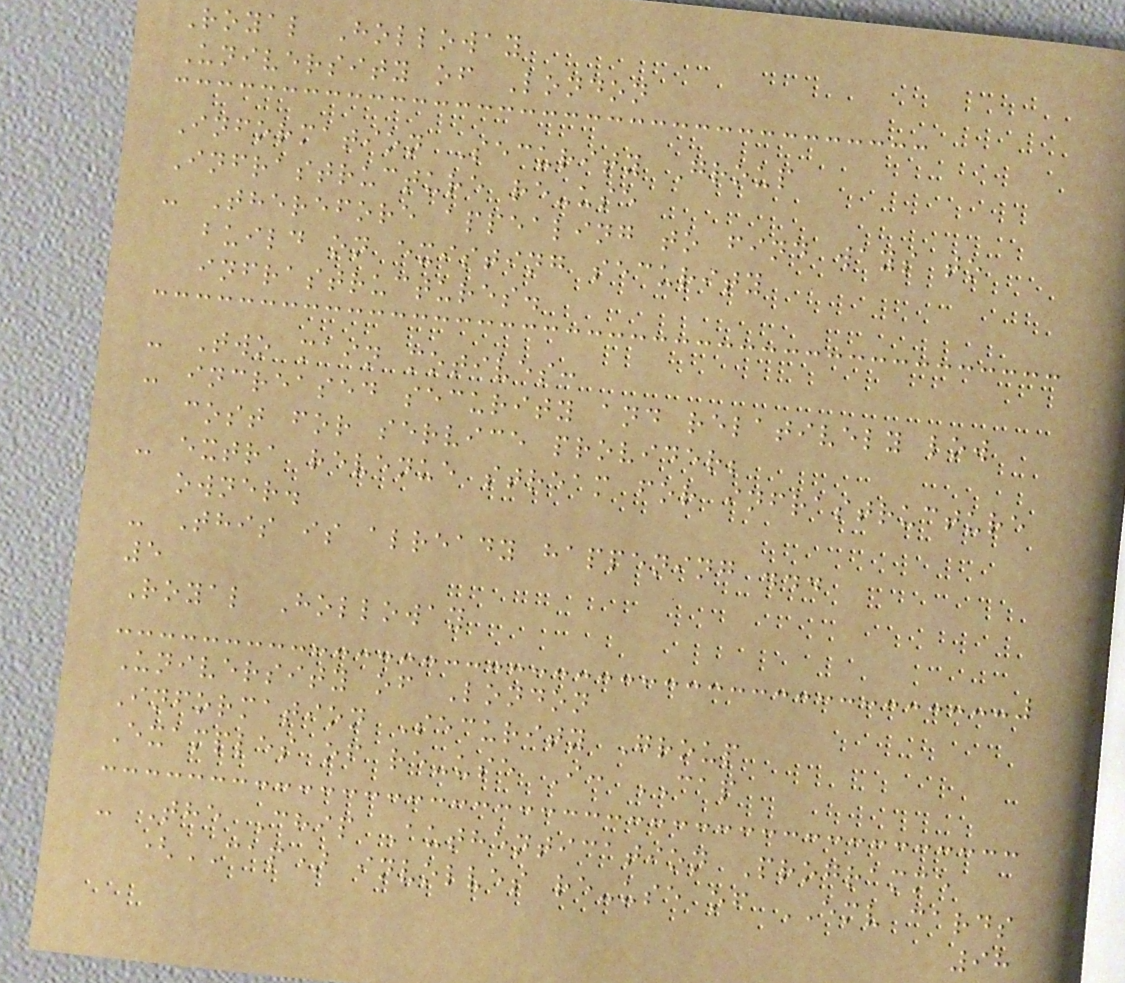Royal Holloway
University of London
Information Security Group
Infrastructure re-use
- Therefore appealing to find ways to
build on existing security
infrastructures.
- Two main motives:
- increased security and relatively low
cost for service provider;
- extra revenue stream for infrastructure
owner.
- This is already happening ...
5
Royal Holloway
University of London
Information Security Group
Examples of re-use I: CAP
- The Chip Authentication Programme
(CAP) involves re-use of EMV cards
98
